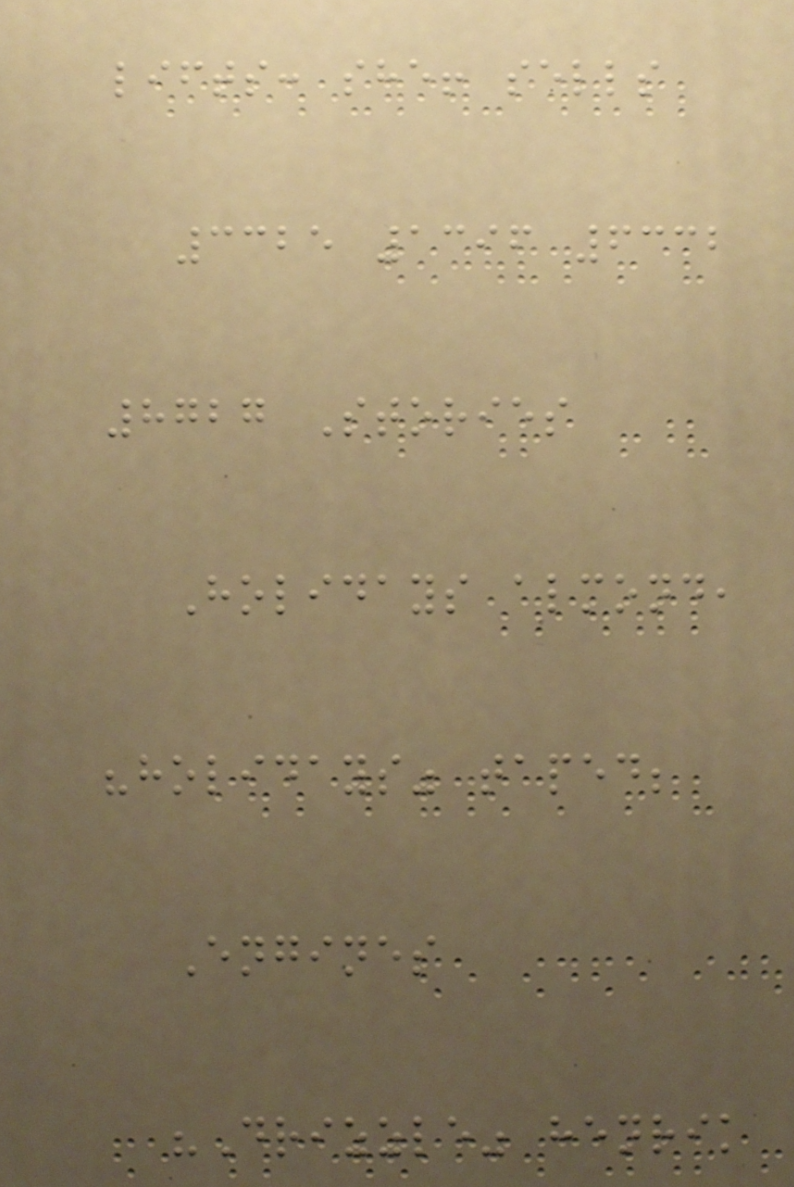lifts: she! sells
3325 1396 6332
8727 Stories
Holidays almond,
"holidays" taped;
Engines
"Drizzle" henrik
